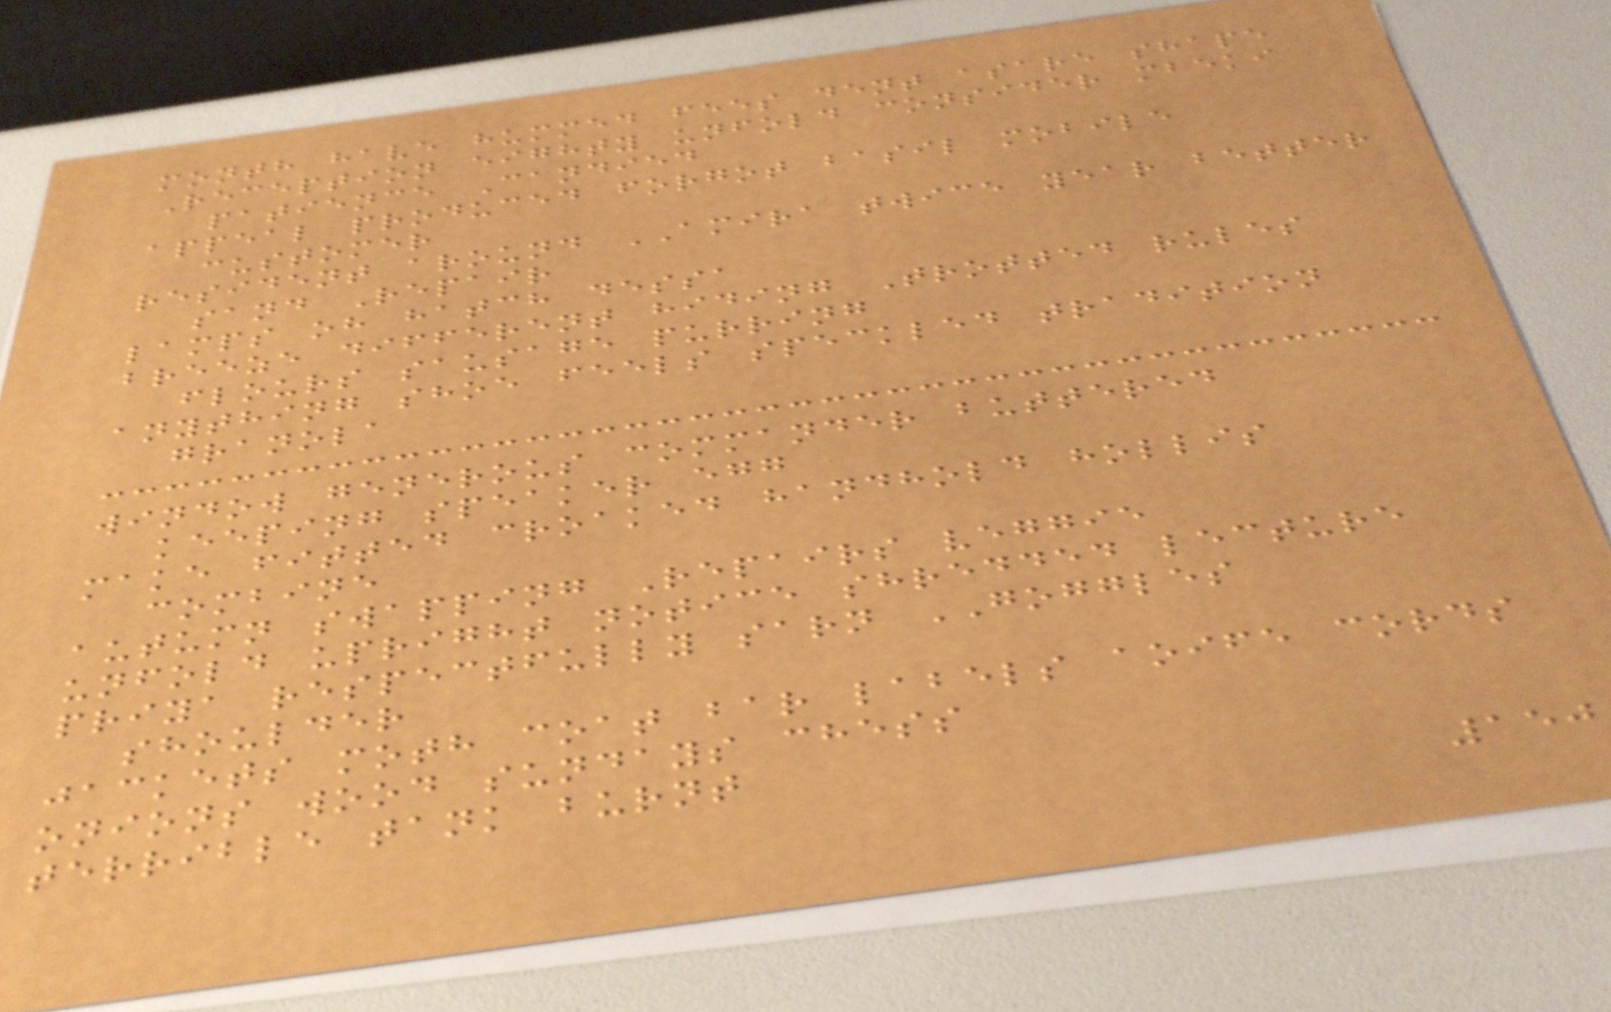month have hummed fees dent asare shape
Reception eighty unfold consider mbeki
patience Candied
appeal produced forgot basil mobile
customer
resident around AMIRA twice year better
sand Repair
lamps oh hatch dessa
breeze different hiding Trotted rules
flours sausage purring
anything shoe feels speckled tradition
granola
window generous commander buttered
keeping speaker egg
make fitted croaked handhold hollis
combine
autumn swapping Repairs veggie
unfold upright notice shredded lecture
priya respectfully sarn GOGGLES
shoulder
jackets moth coat bar labels aoife cords
onions wood sundays chess
terrible tank burnt
150
